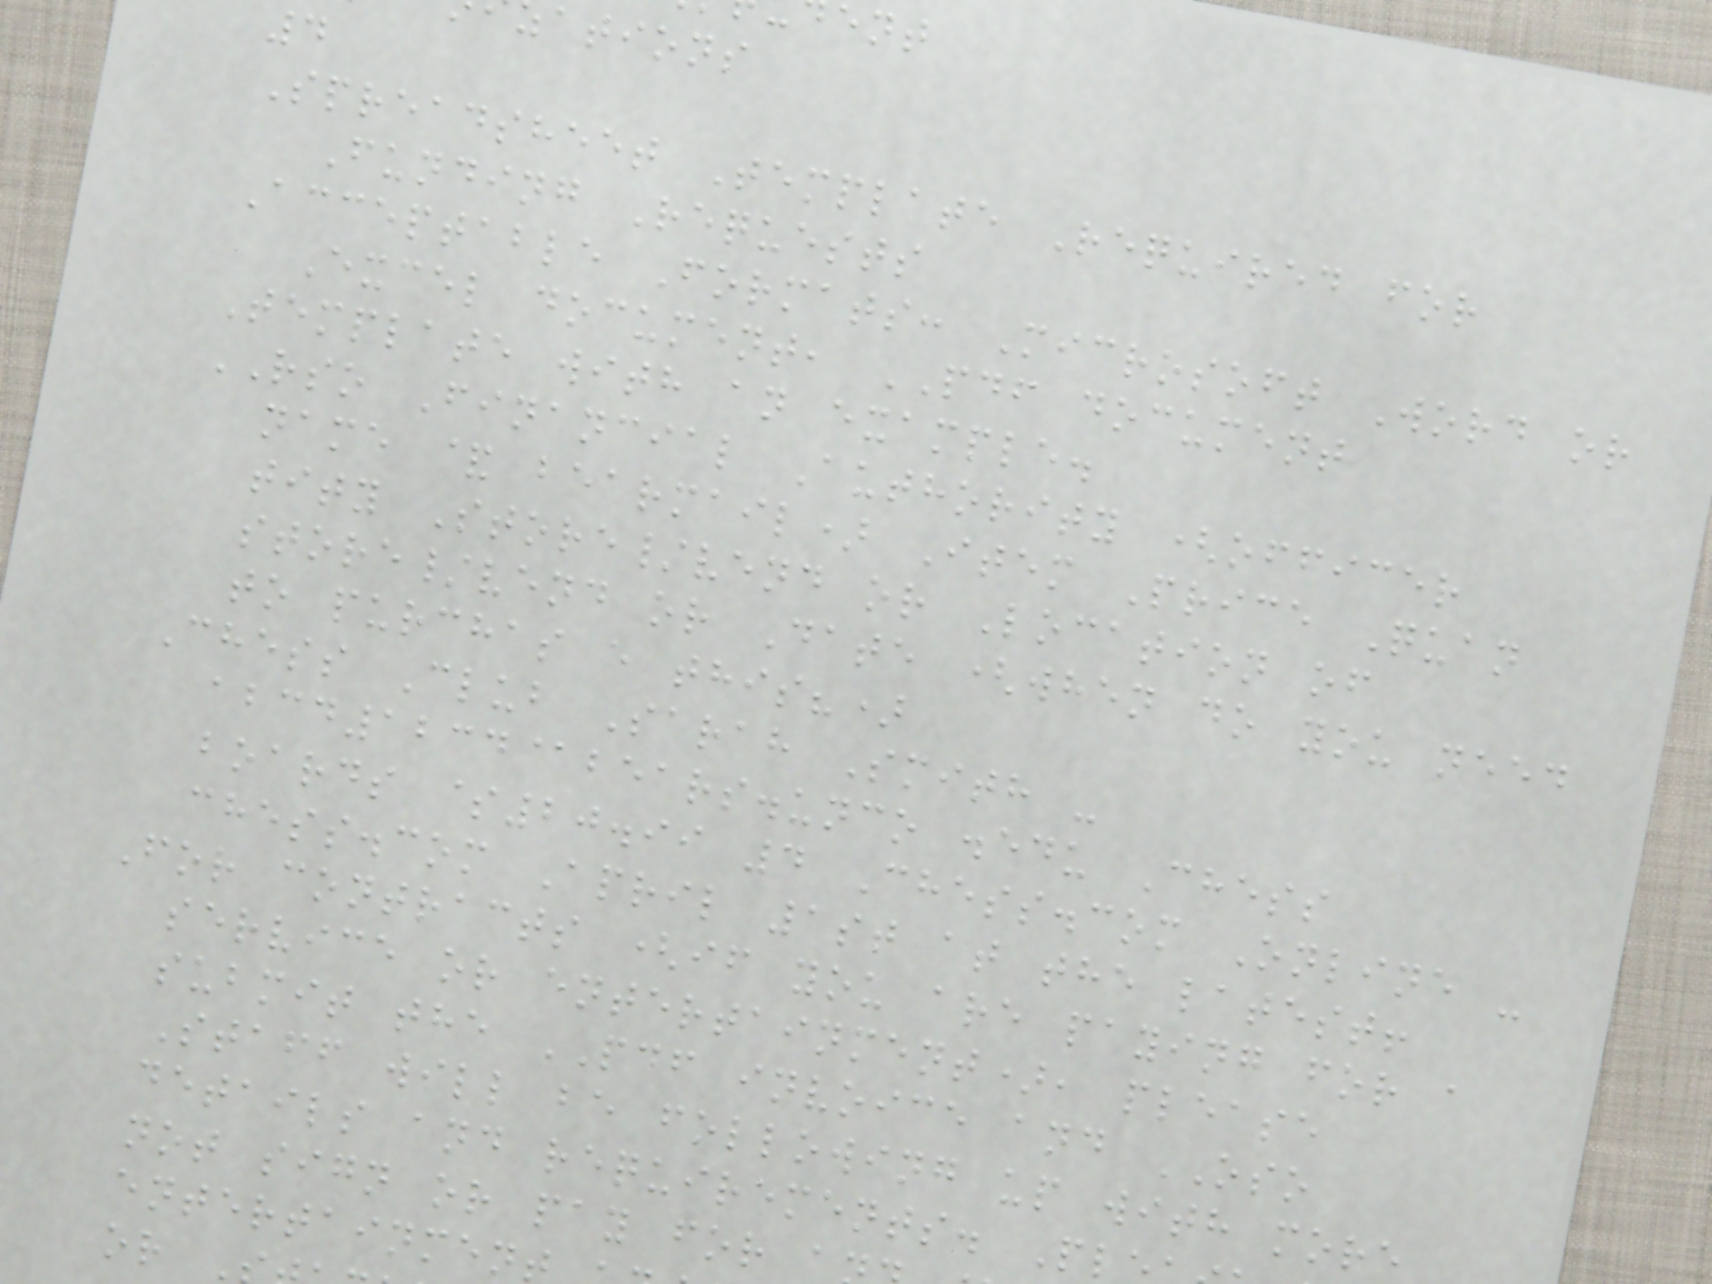ations
4
Spreadsheet Template Required for
Funding Requests
Acceptable Formats: Microsoft Word or
Excel document, PDF document
Template with an example.
RSO Financial Authority (officer
name & bearmail) Item Price Quan
tity Store/vend or Location of
store/vend or Date (when do you need
to purchas e this?)
Chess Club Sarah Smith -
abcd1234@bears.unco .edu Chess
boards $20.99 4 Chess.com Online -
chess.com April 1st at the latest!
For contracts (if you are paying for a
service or entertainment), please
submit the PDF invoice and OSO
Staff will be following up with more
details and requirements. Pl
not sign or pay for a
entertainmen
